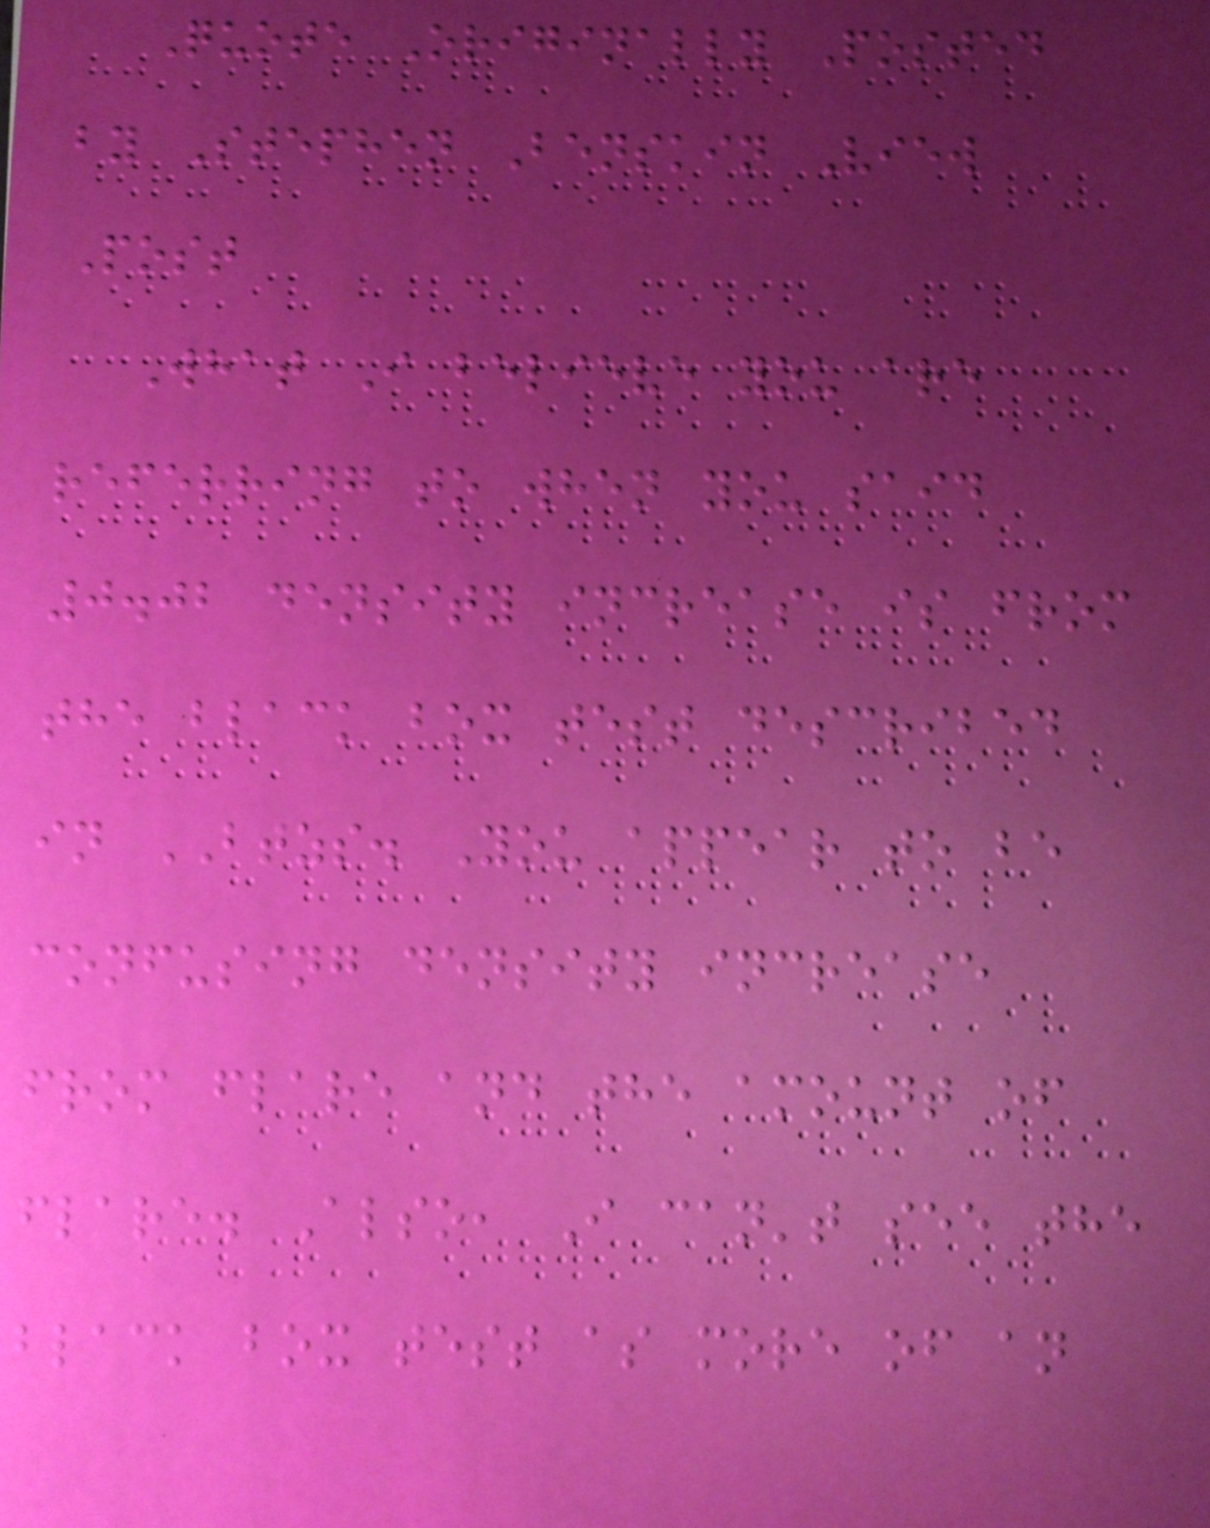Quote Originally Posted
by Stephen Benskin View
Post
What I believe you are
referring to when you said
0.02 density increase is from
the black box test described
in BTZS. You appear to be
confusing density increase
from flare and the amount of
flare. Also, I can't see the
black box test as more of an
